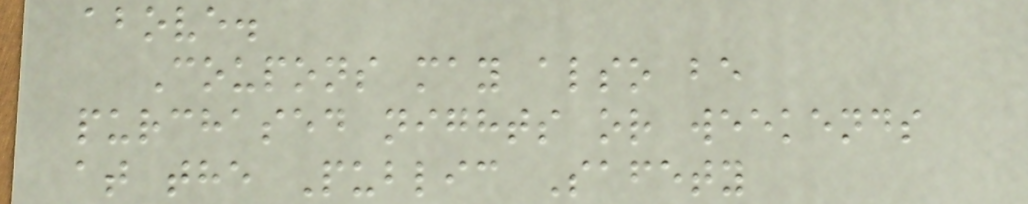above.
Coupons may also be
purchased nights or weekends
at the Public Safety
